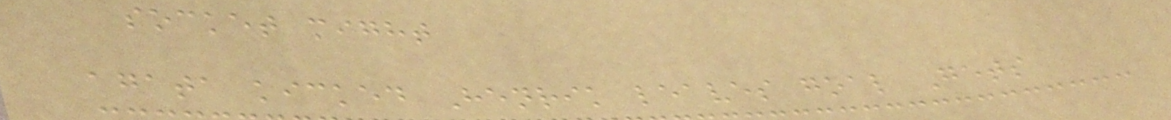socket might
agata kicked Henrik leaves goal Gets
